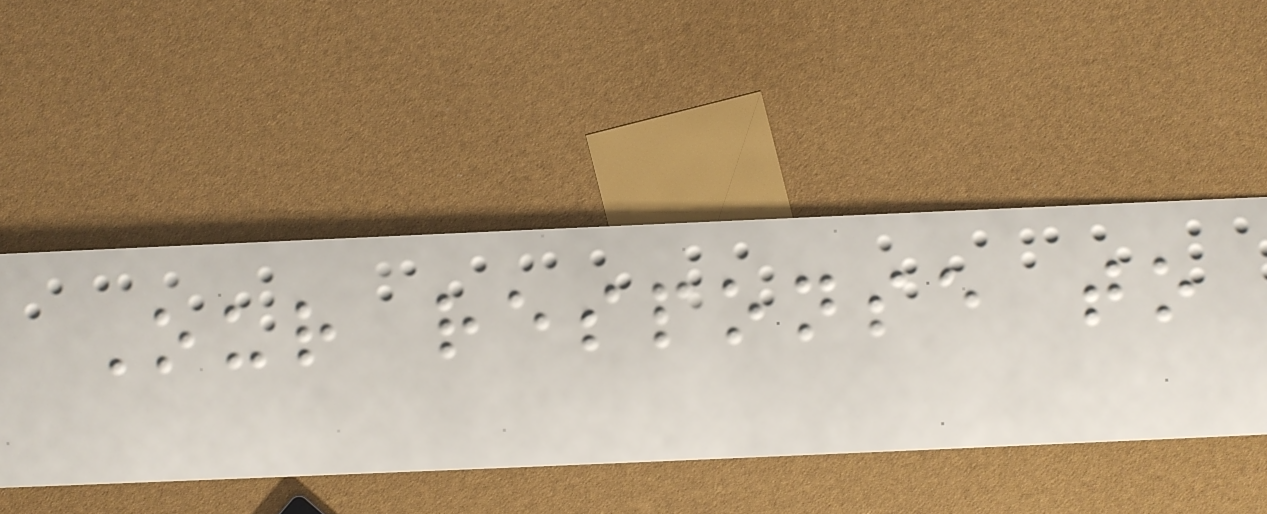Our response to
